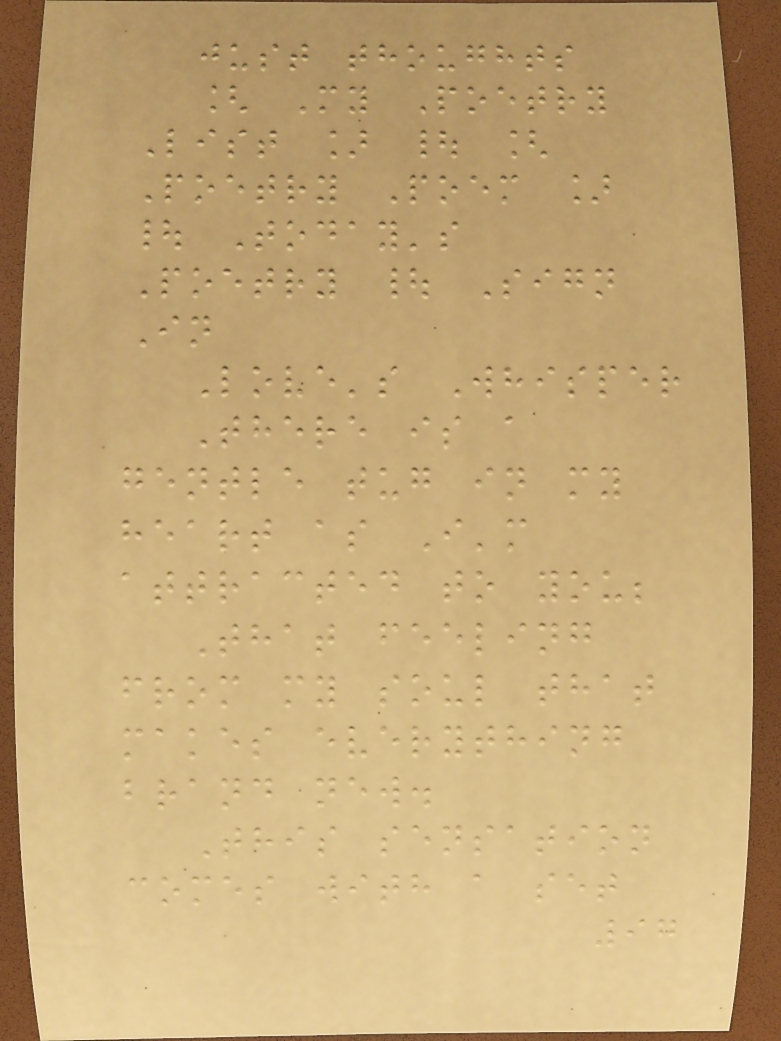just thoughts
[ My Poetry
List ] | [
Poetry Poem ]
| Today's
Poetry | Sign
In
Love's Whisper
There is a
gentle tug in my
heart as I'm
attracted to you;
That feeling
from my soul that
makes everything
brand new.
This sensation
comes with a set
97
